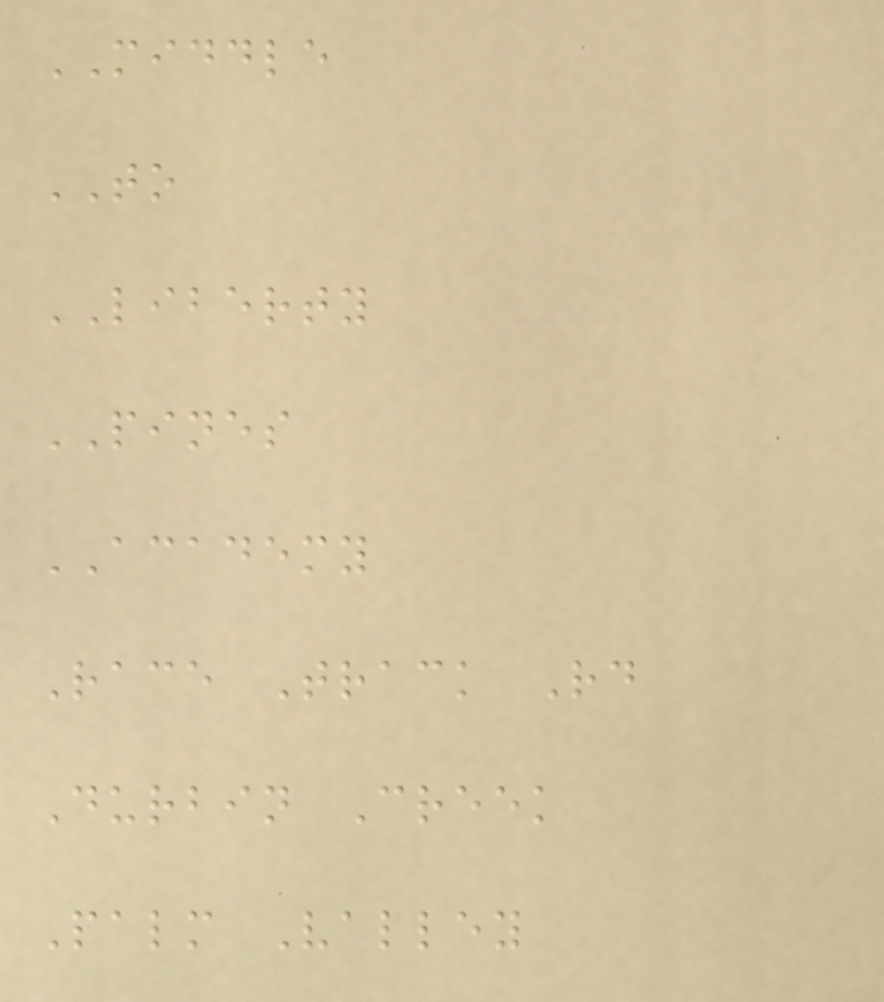MIDDLE
TO
LIBERTY
PINES
ACADEMY
Race Track Rd
Durbin Creek
Palm Valley
